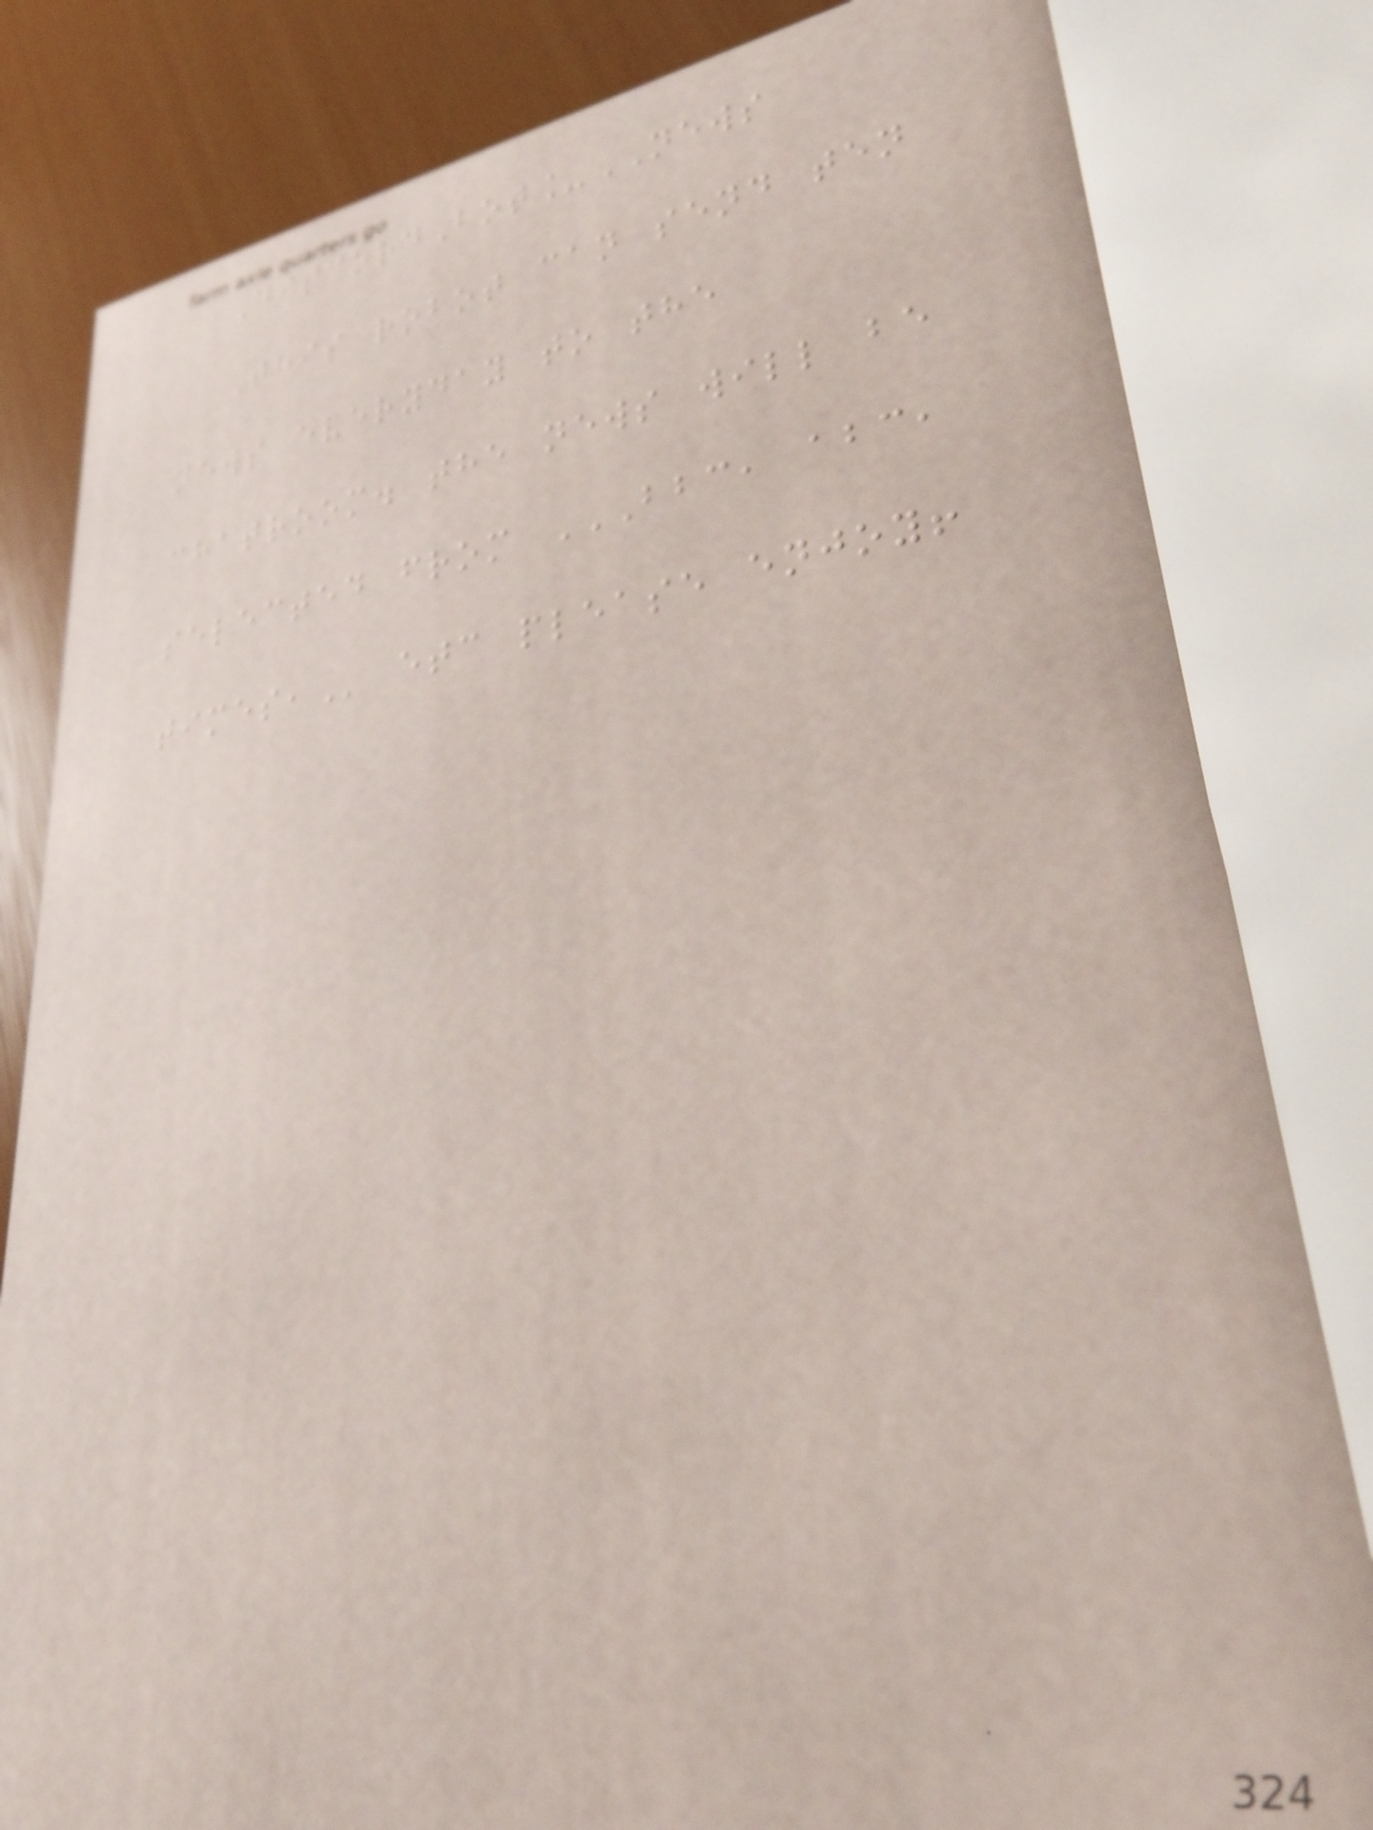DiscordBot_NEWS
This robot can send ten
news everyday to the
chatroom. the news will be
selected from BBC, ABC,
TIMES, etc please enjoy!
